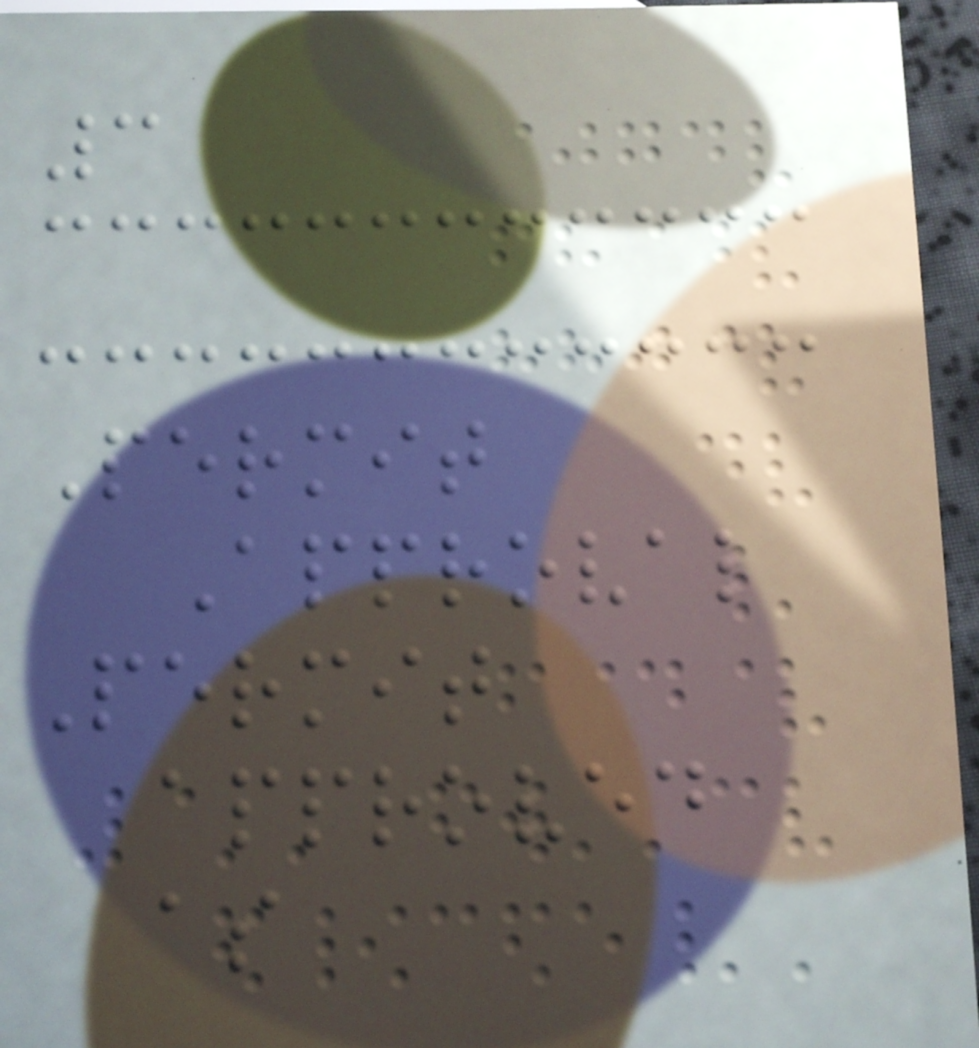3
Permit
Approval
Permit
approved
as
